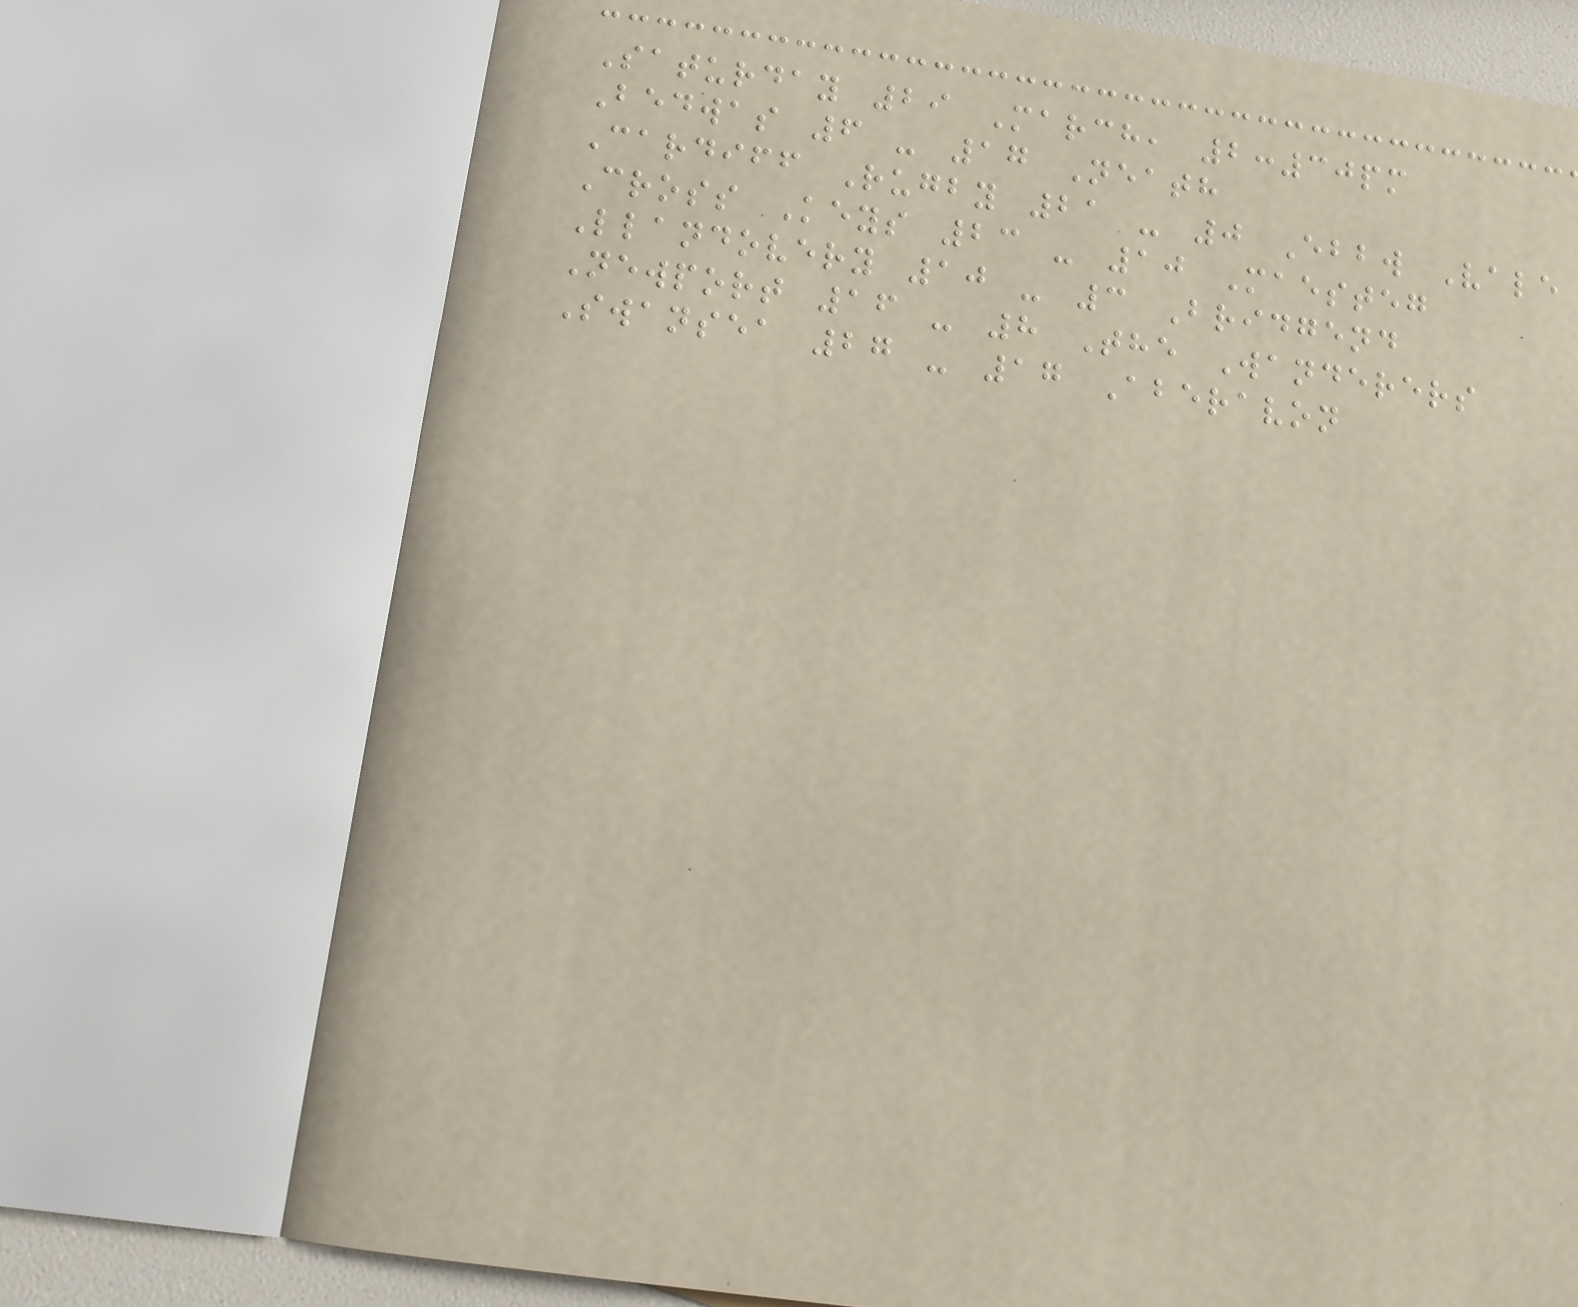Saturday 29 March, 2:30pm
Bedwas 6 - 17 Neath
Cardiff Rugby 21 - 0 Ebbw Vale
Cross Keys 23 - 10 Maesteg
Llandovery 10 - 3 Bridgend
Newport 16 - 8 The Wanderers
Swansea 27 - 17 Aberavon
